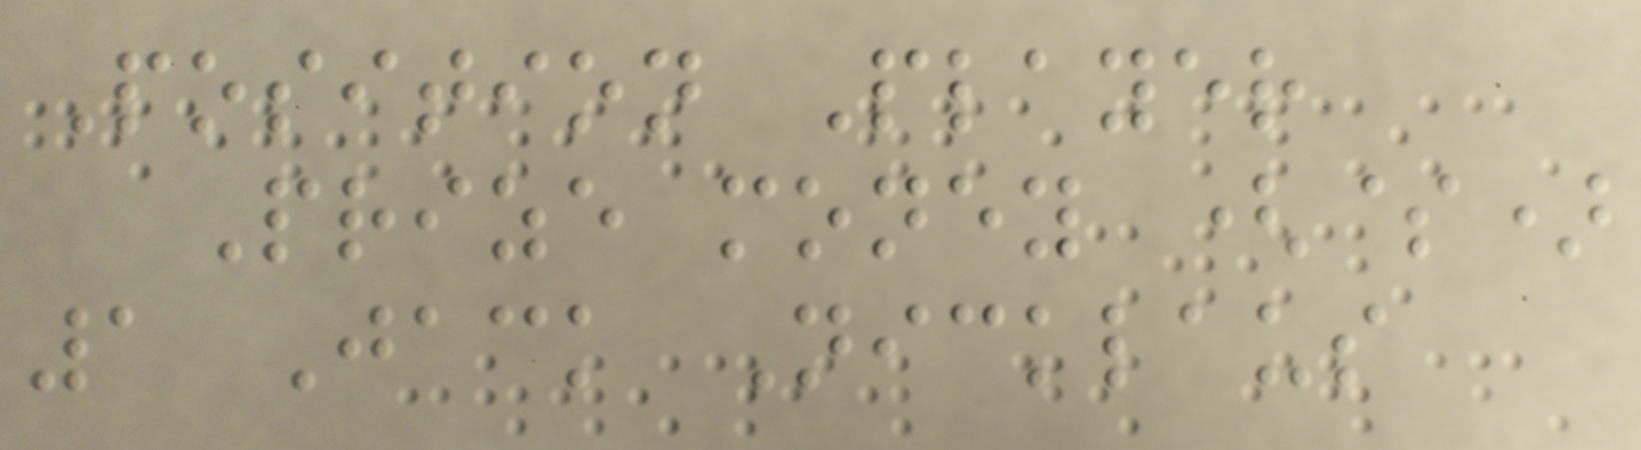Position Player
Prize money ($)
1 Jack Nicklaus
